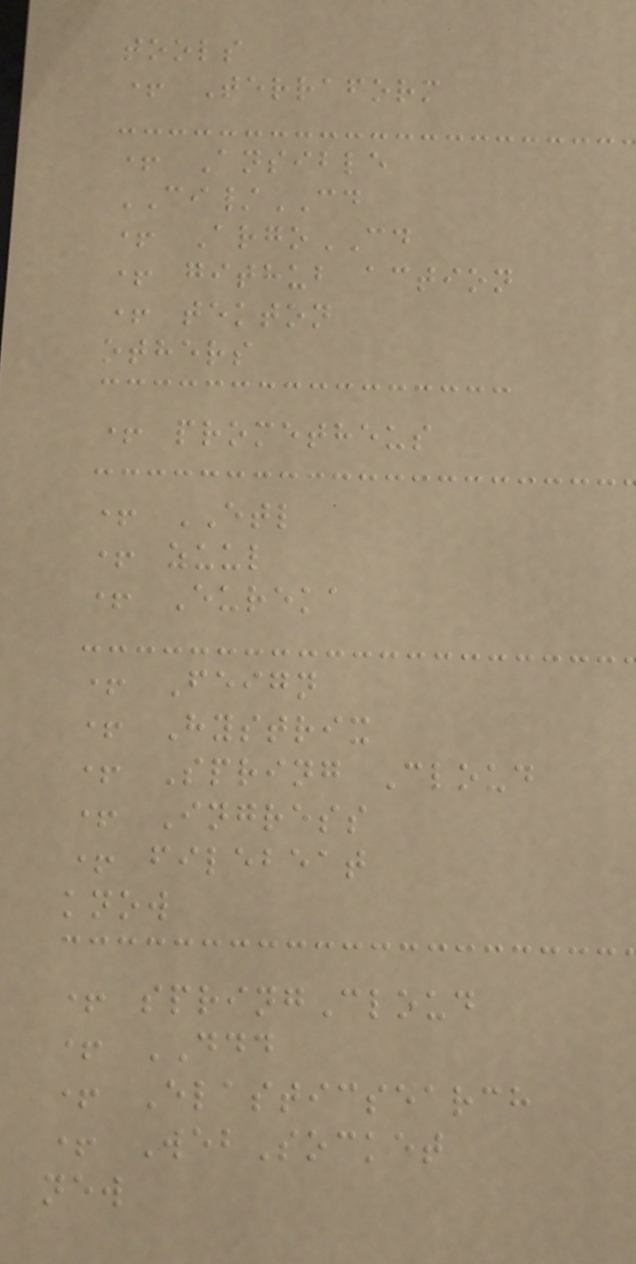tools
+ Terraform
+ Ansible
CI/CD
+ ArgoCD
+ github action
+ tekton
others
+ prometheus
+ ETL
+ zuul
+ Eureka
+ Feign
+ Hystrix
+ Spring Cloud
+ Ingress
+ filebeat
know
+ springCloud
+ DDD
+ Elasticsearch
+ WebSocket
new
